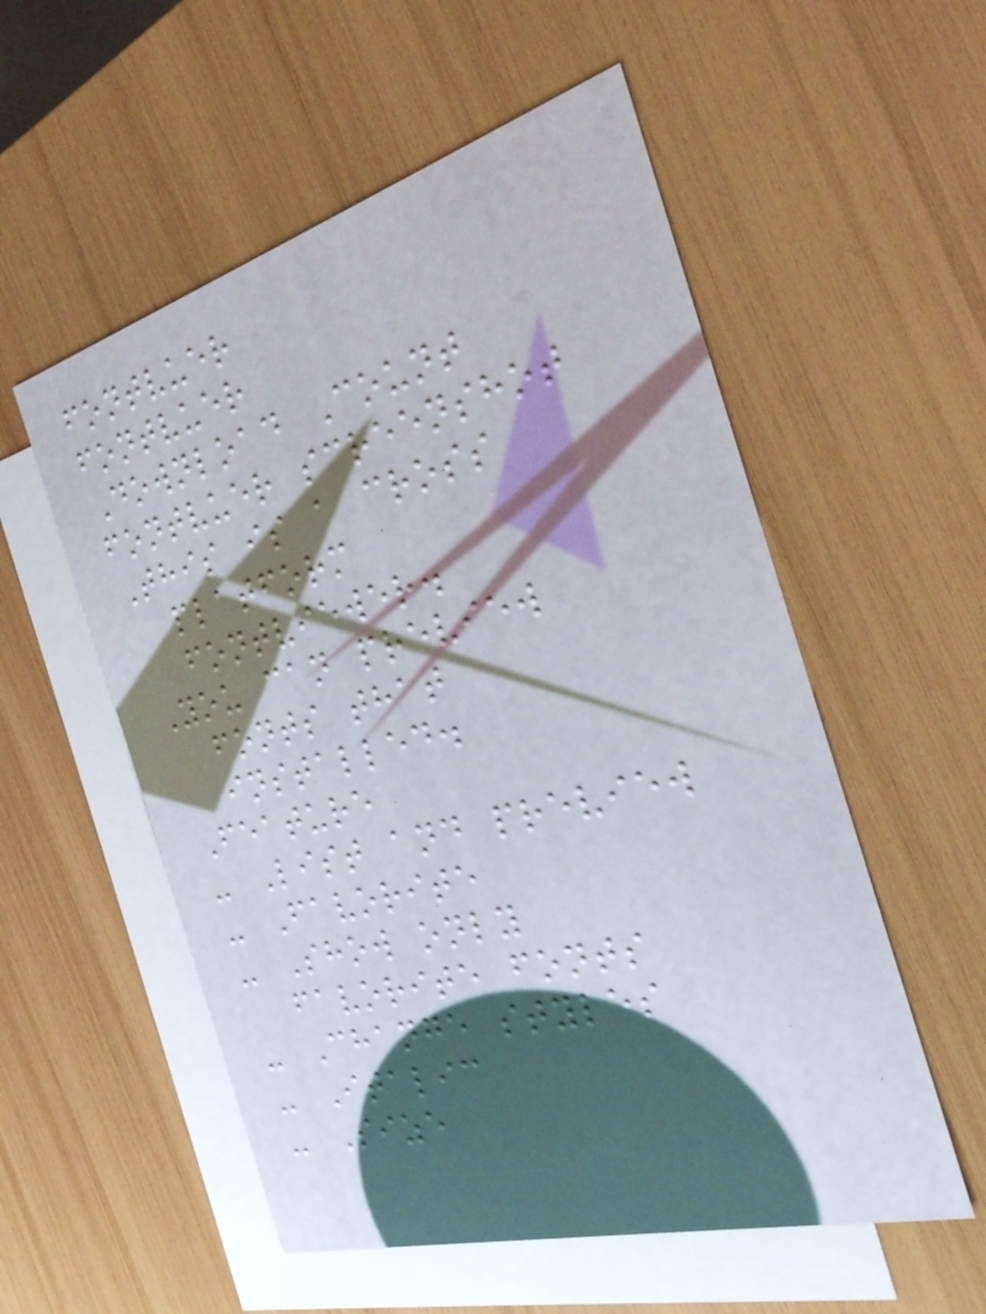fontvuer
fontvuer
Download Count
fontvuer screenshot
This is a cross
platform
fontviewer.
You can preview
fonts that
installed.
Feature
- List and preview
- Favorite
- Show only
favorite fonts
- Change styles
- Italic
- Size
